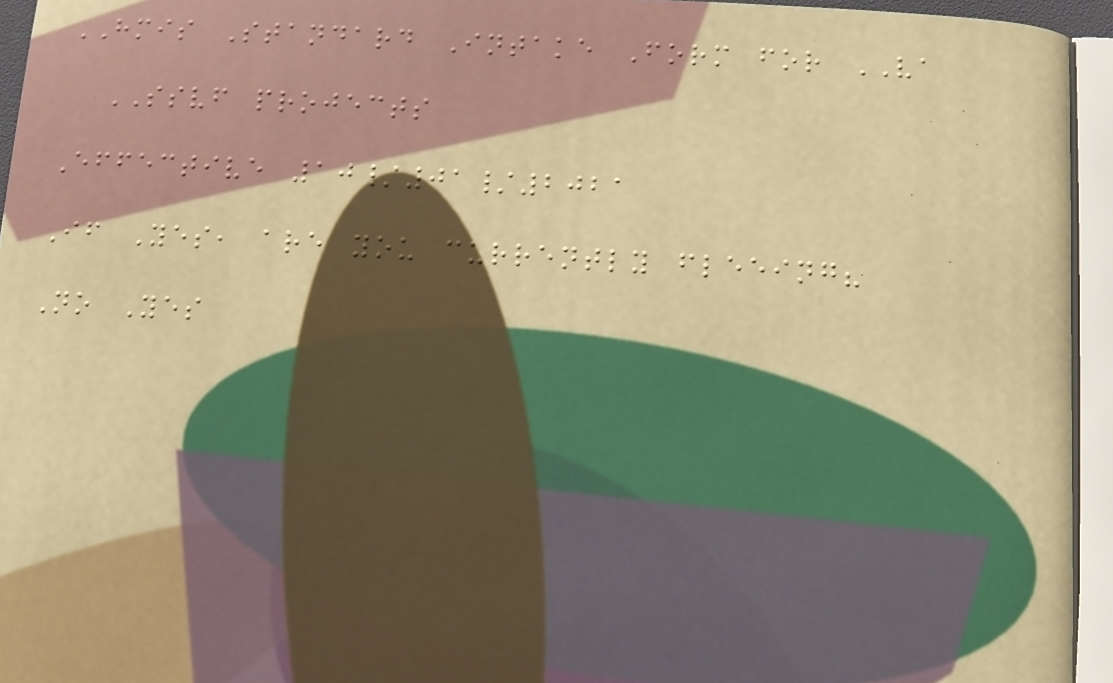HMIS Standard Intake Form for VA
SSVF projects
Effective 10/01/2021
If Yes, are you currently fleeing?
No Yes
